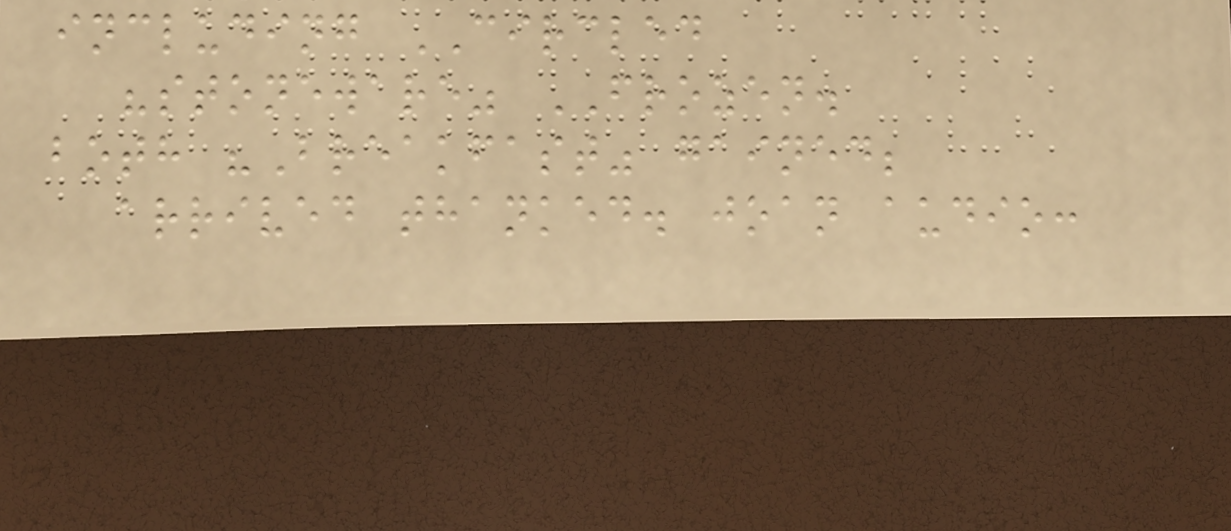including CIRCLED
"stoneware" FROZEN.
both "Breakfast" gained;
arrived thanked. joan audio:
